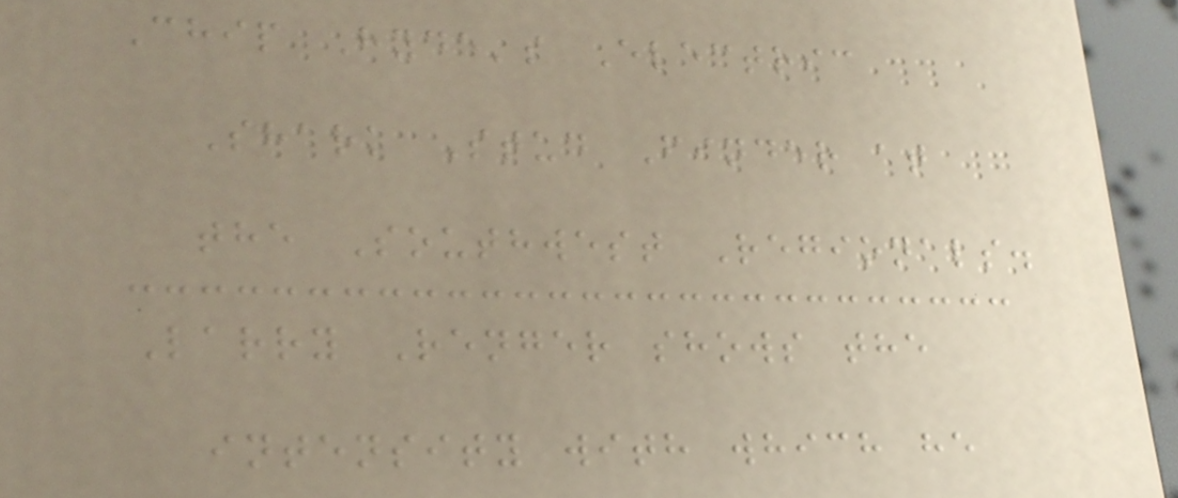Chip Hyde's Electric
Shark Stud Finder at
the Southwest Regionals.
Larry Renger shows the
intensity with which he
